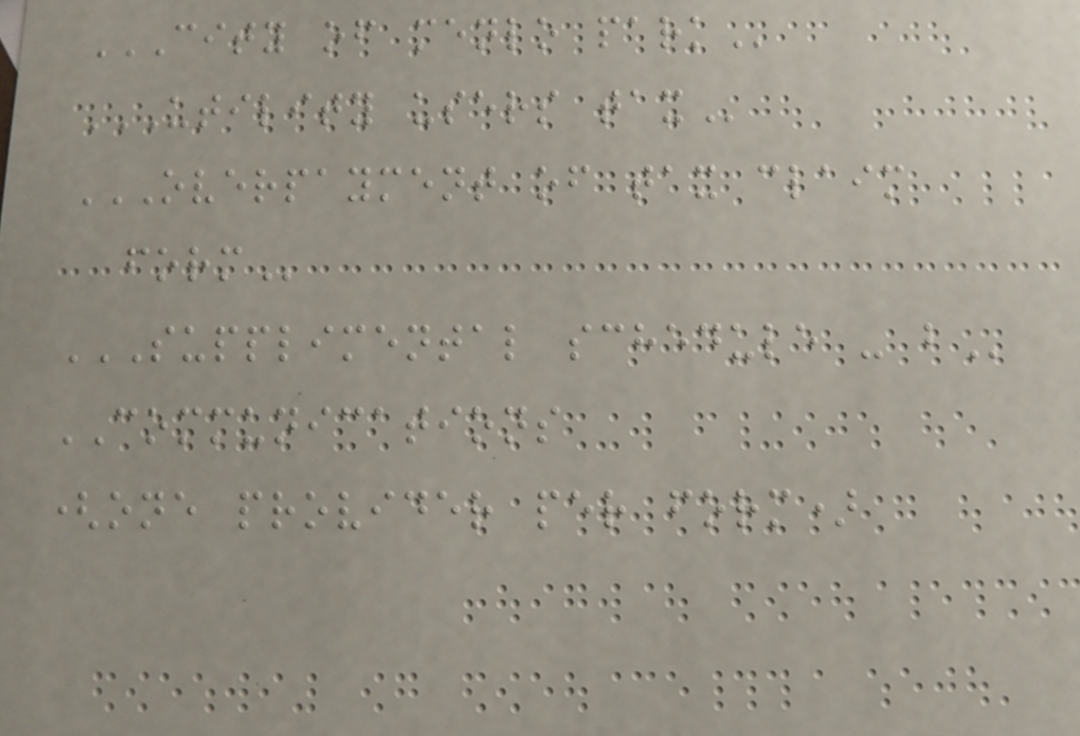CITY OF MENLO PARK
UTILITY USERS TAX
OVERPAYMENT OF TAX CLAIM
FORM
SUPPLIMENTAL SCHEDULE - B
COMMUNICATIONS
(one provider per form)
